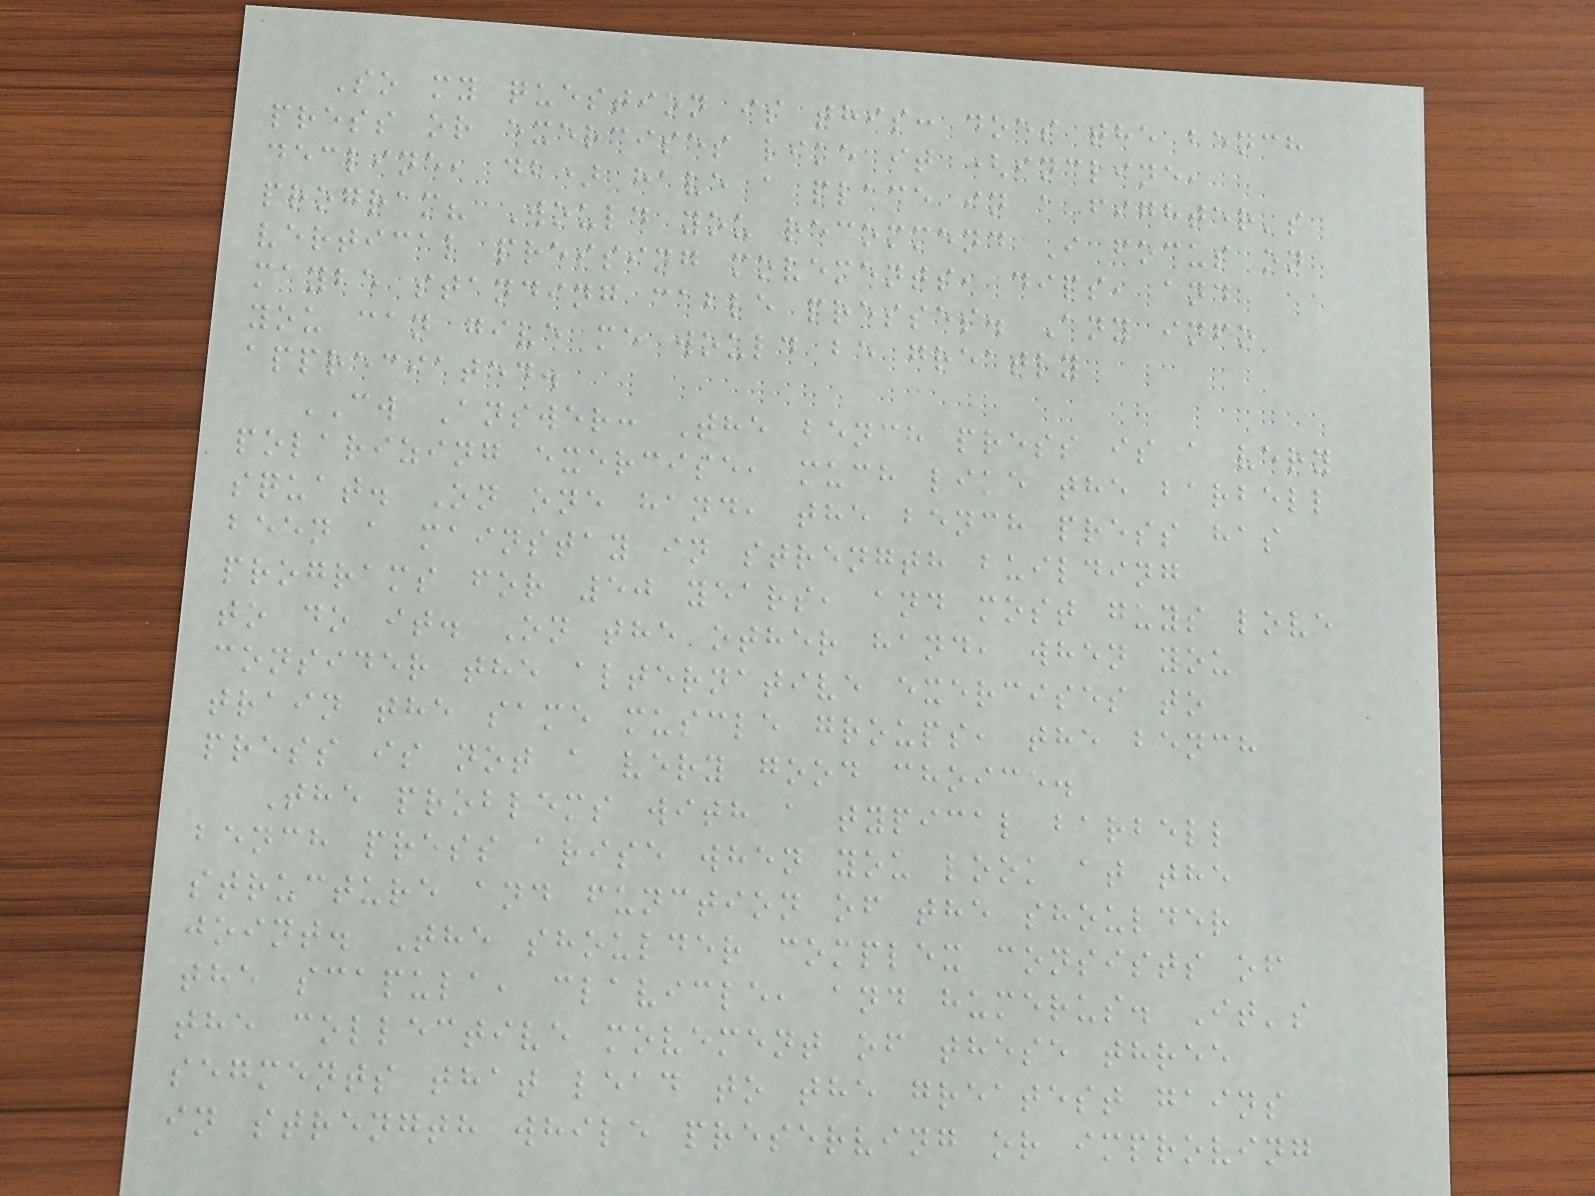So my question is this: does the bench
press or exercises like it (incline,
decline, db) have a place in a fighter's
program? Would you recommend I focus on
vertical pressing movements, dips, and
maybe standing cable presses. Any info
you can give me would be greatly
appreciated.
CW Answer: The bench press is a very
polarizing exercise, much like the barbell
squat. On one hand, the bench press has
been a mainstay in strength building
programs for 50 years, and most guys love
to do it. On the other hand, when you
consider the alternative exercises to
train the same muscle groups, the bench
press is not a very good choice.
The problems with a typical barbell
bench press arise when you look at the
structure and function of the shoulder
joint. The shoulder complex consists of
the scapula, clavicle, and humerus. It's
the collective movement of these three
segments that lead to the greatest gains
in strength while preserving or improving
